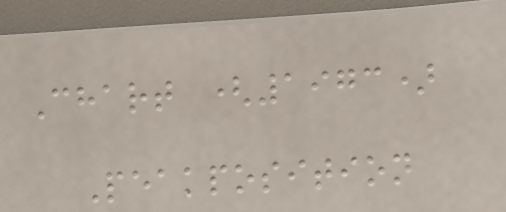Chart (1973)
Peakposition
